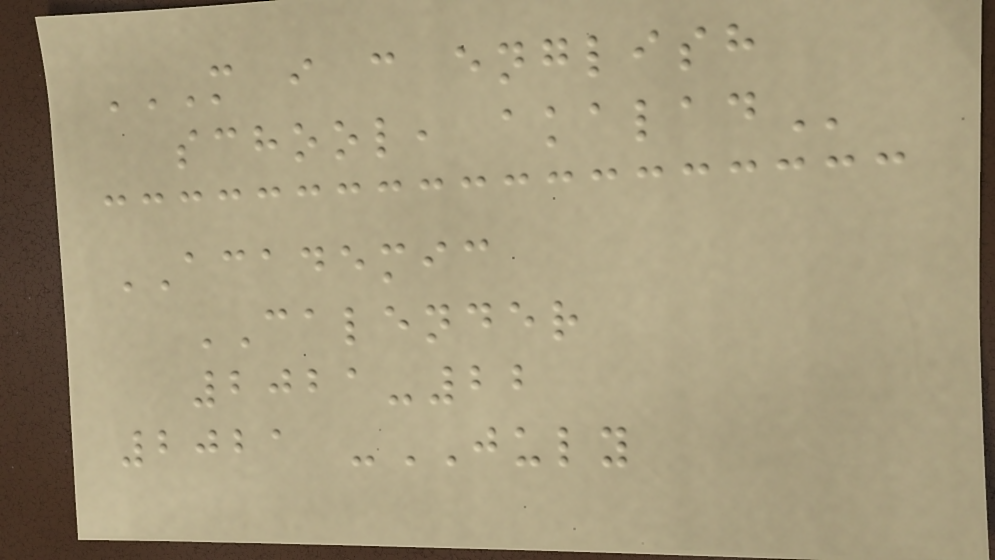M I C ENGLISH
SCHOOL, AKALAD
ACADEMIC
CALENDER
2021-22
2021 -JULY
